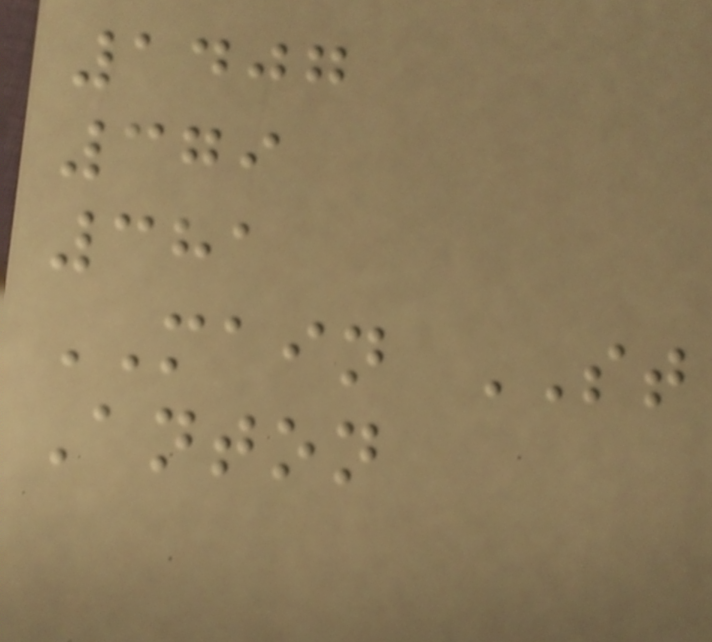1407
379
381
MAIN ST
Anton
